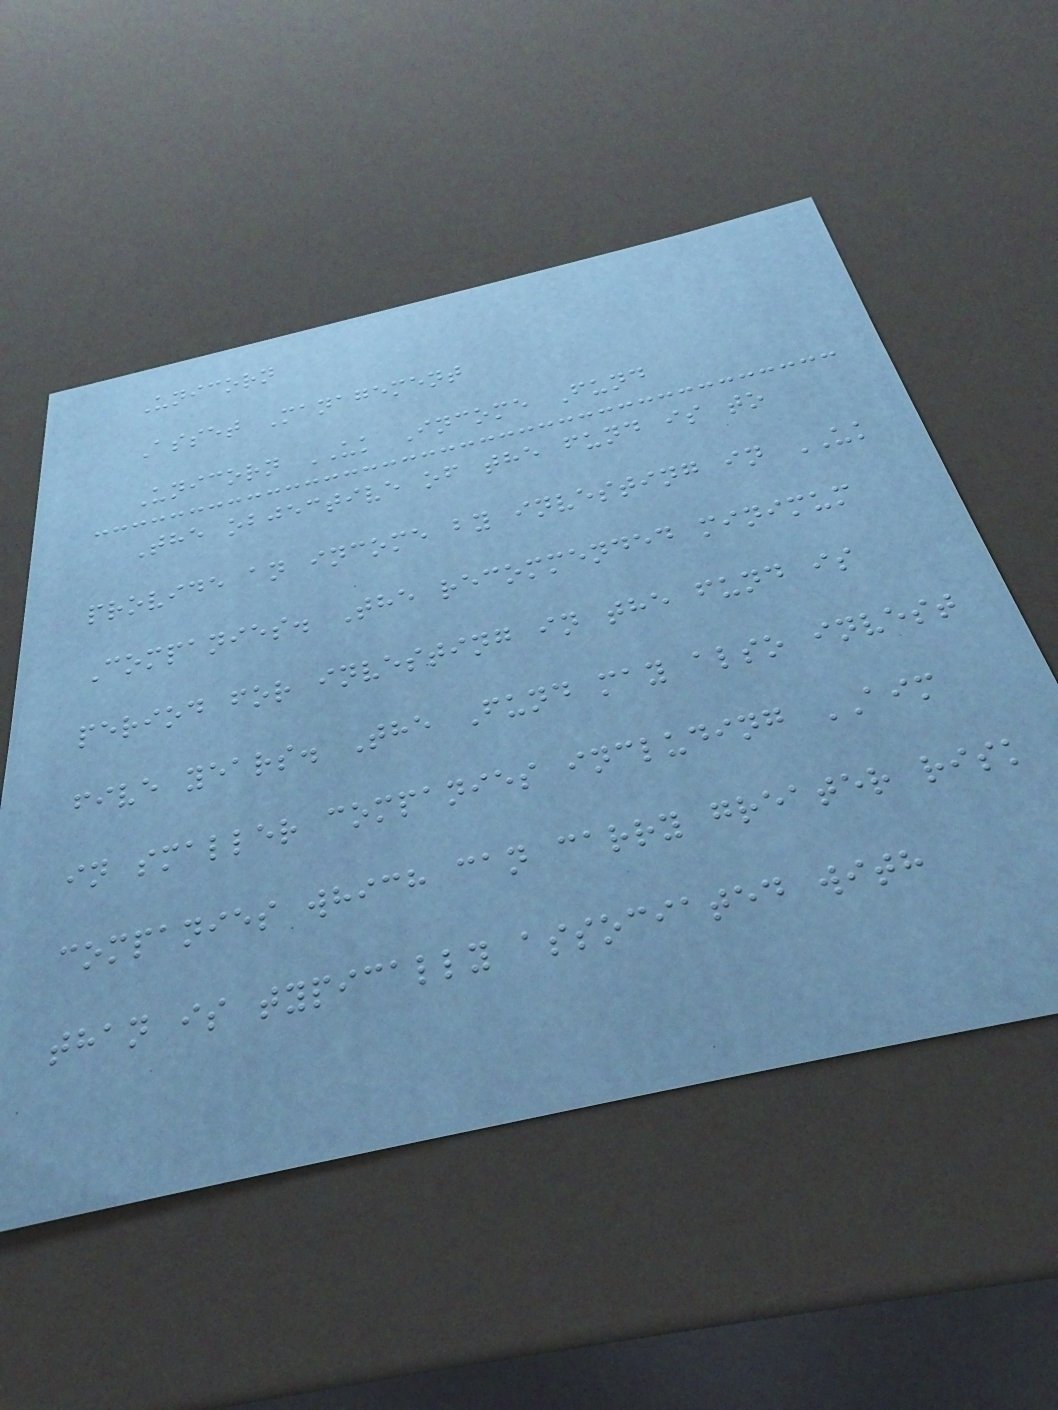Unicorn
Asset Management
Unicorn UK Income Fund
The objective of the fund is to
provide an income by investing in UK
Companies. The recommended minimum
period for investing in the fund is
five years. The Fund may also invest
in smaller companies including AIM
companies which can carry greater risk
than is typically associated with
